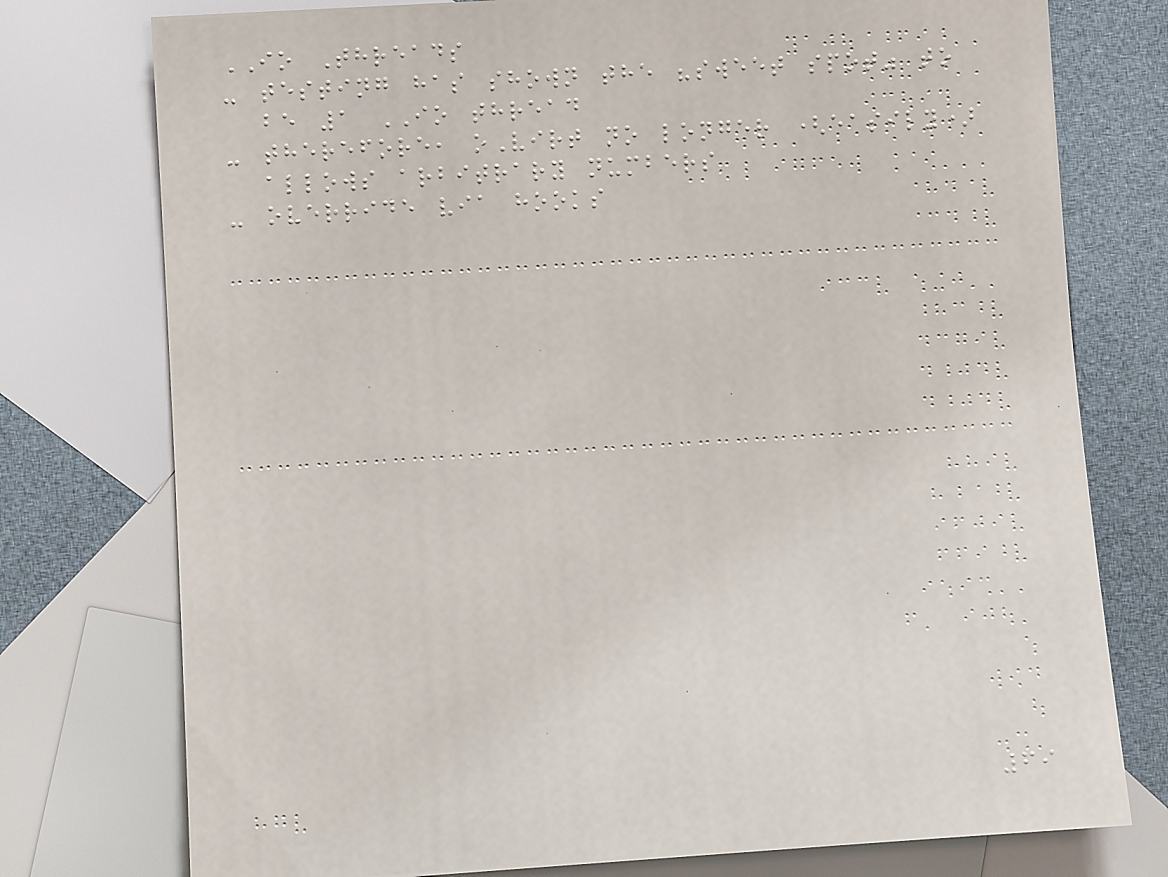IO Threads
- testing has shown the "sweet spot" to
be 1 IO thread
- therefore, oVirt no longer (easily)
allows arbitrary numbers
- override via hooks
69
